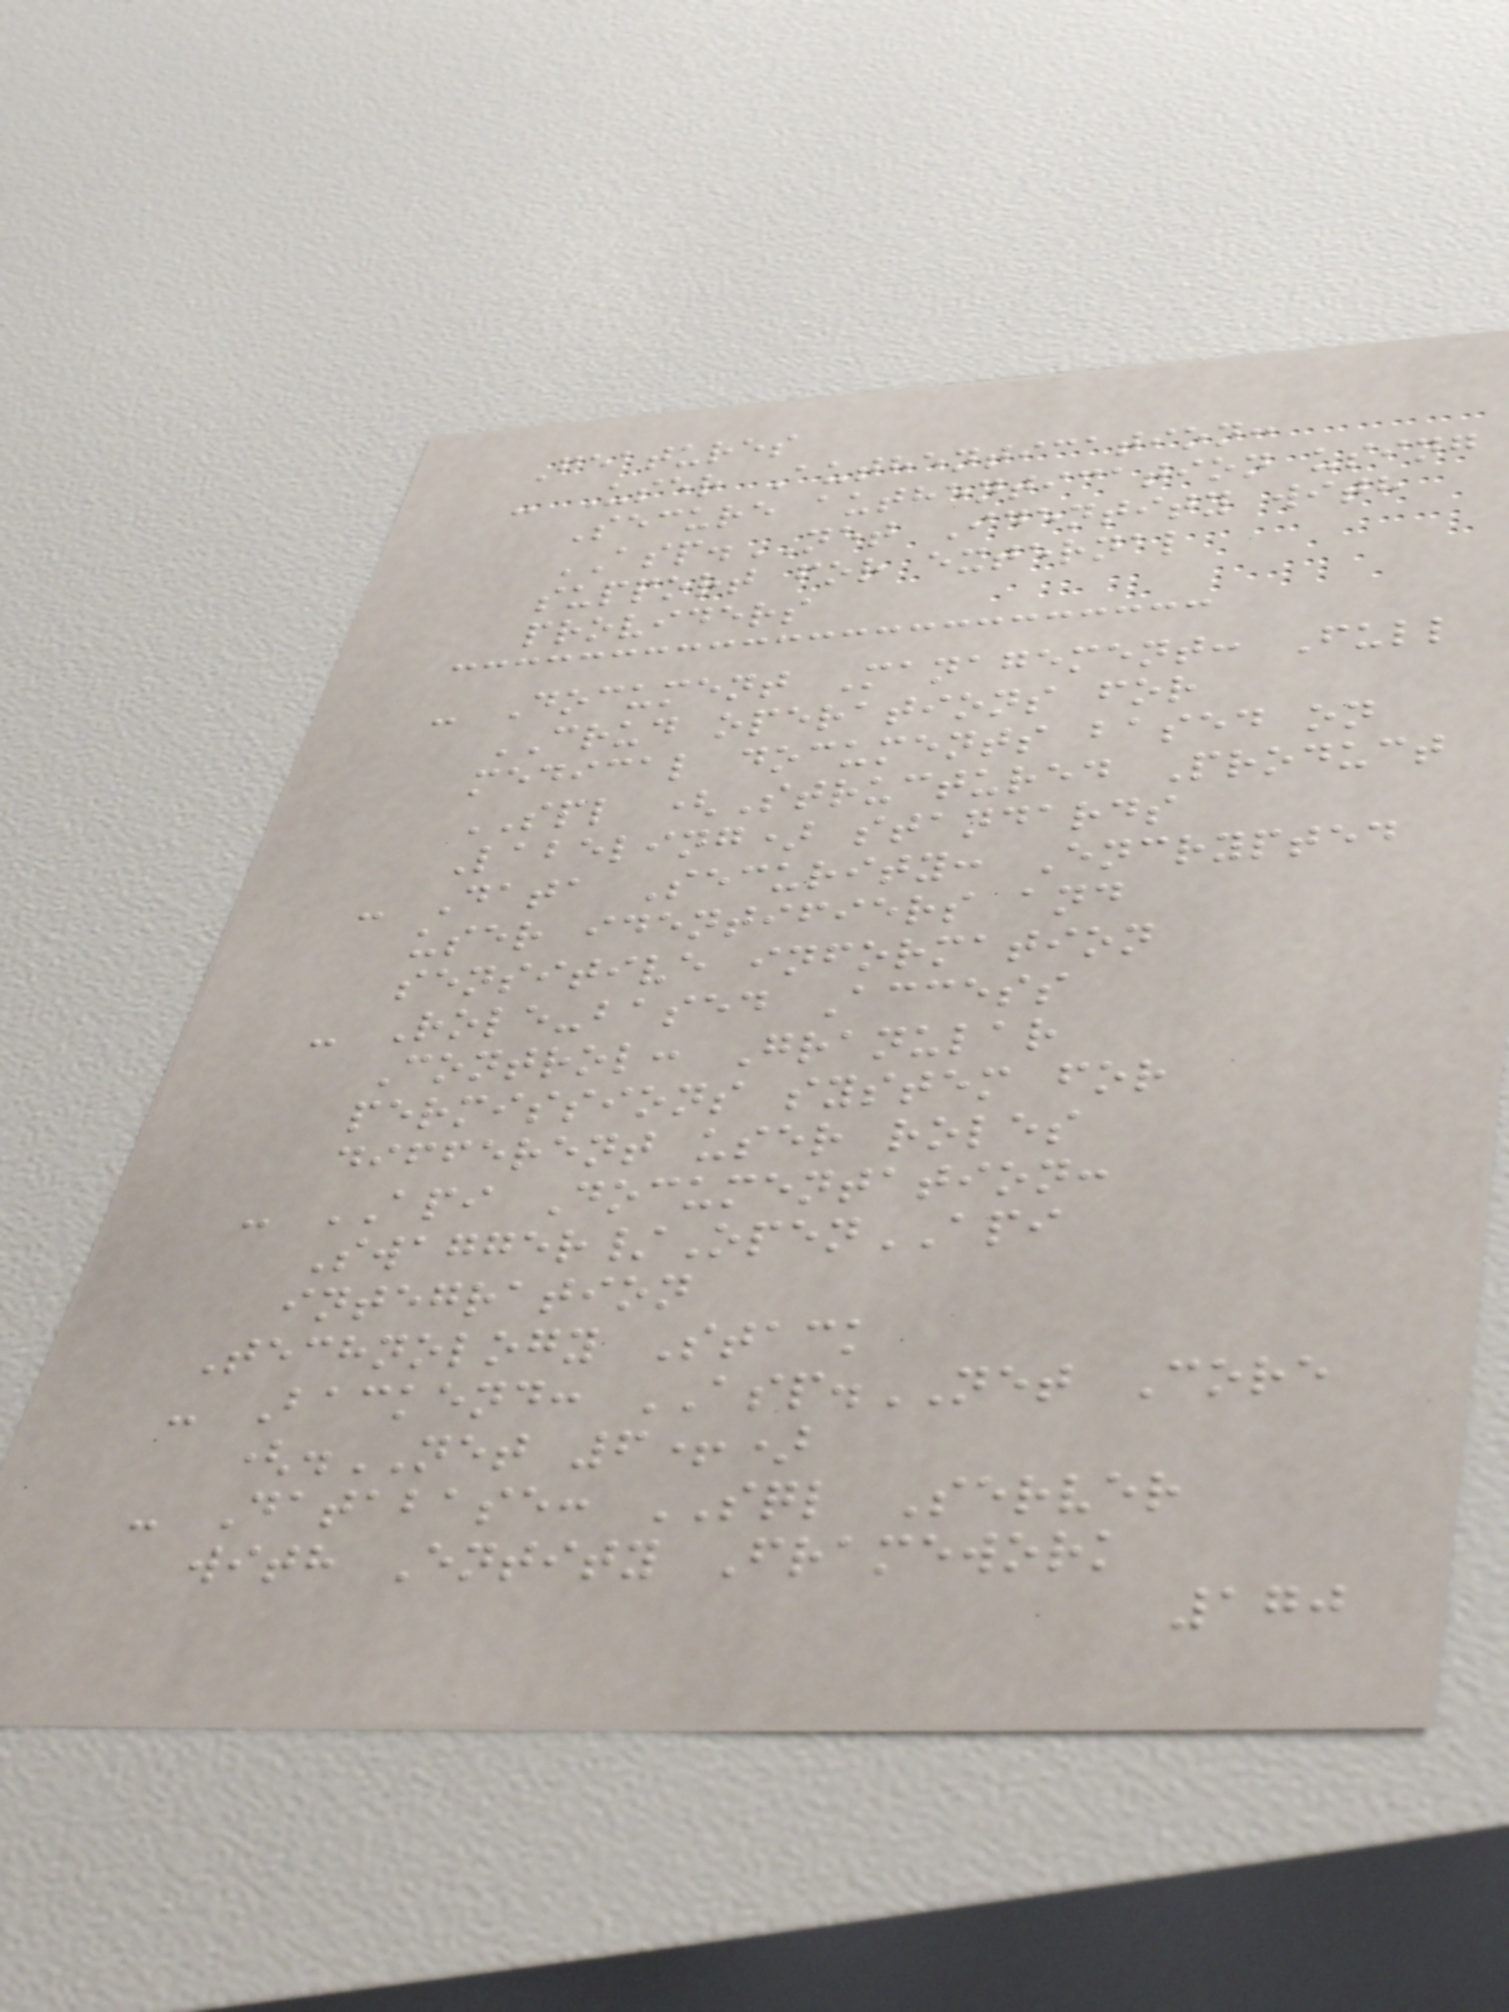Features
- User Authentication:
Secure authentication using
ASP.NET Identity with
support for external
providers
- Document Management: Full
CRUD operations for
medical documents based on
SPL (Structured Product
Labeling) standards
- Data Security: Encrypted
user identifiers and
sensitive information
- Role-based Access
Control: Granular
permissions system for
different user roles
- API Documentation:
Swagger/OpenAPI
integration
Technology Stack
- Backend: ASP.NET Core
(.NET 6+)
- Database: SQL Server
with Entity Framework
170
